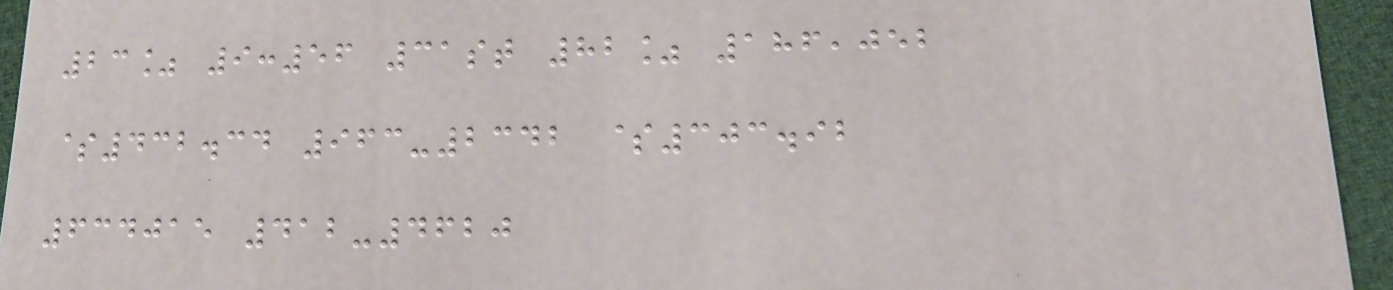23% 9:56 31st 82% 186,052
$432.34 963-2342 $303.92
634015 412-4620
